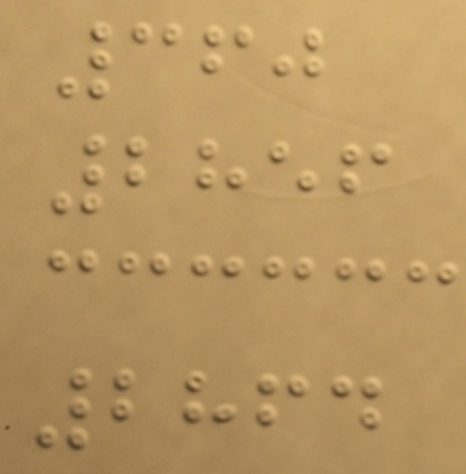360
2856
2864
